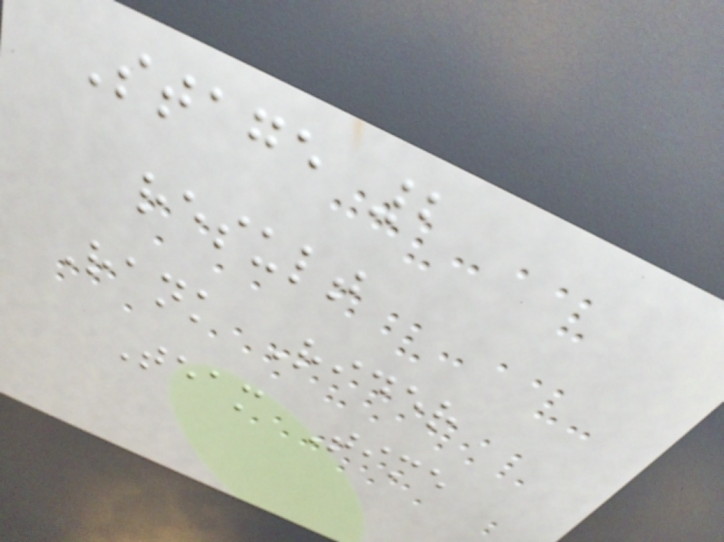Stage 2
result
Rank Rider
Team Time
